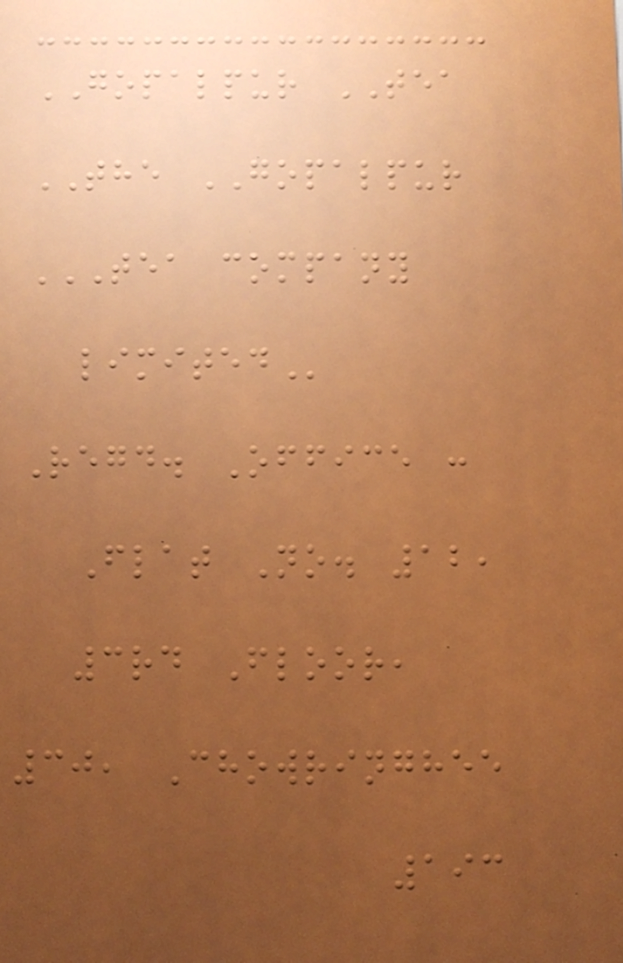GOPALPUR TEA
THE GOPALPUR
TEA COMPANY
LIMITED
Regd. Office :
Flat No. 12,
3rd Floor,
30, Chowringhee
193
